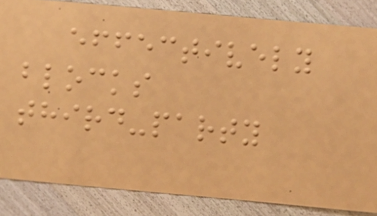effectively
blocks
third-party
